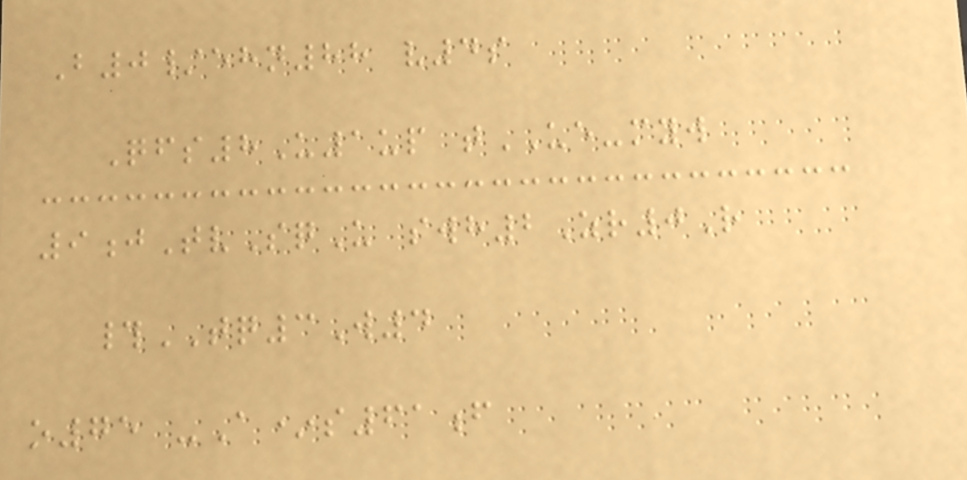B0/ehn88 v4s
Qfs8U1up tUE-myw
9jTvSqU swh2Zr0R
#TQ3W4
o75 -A*s61f
